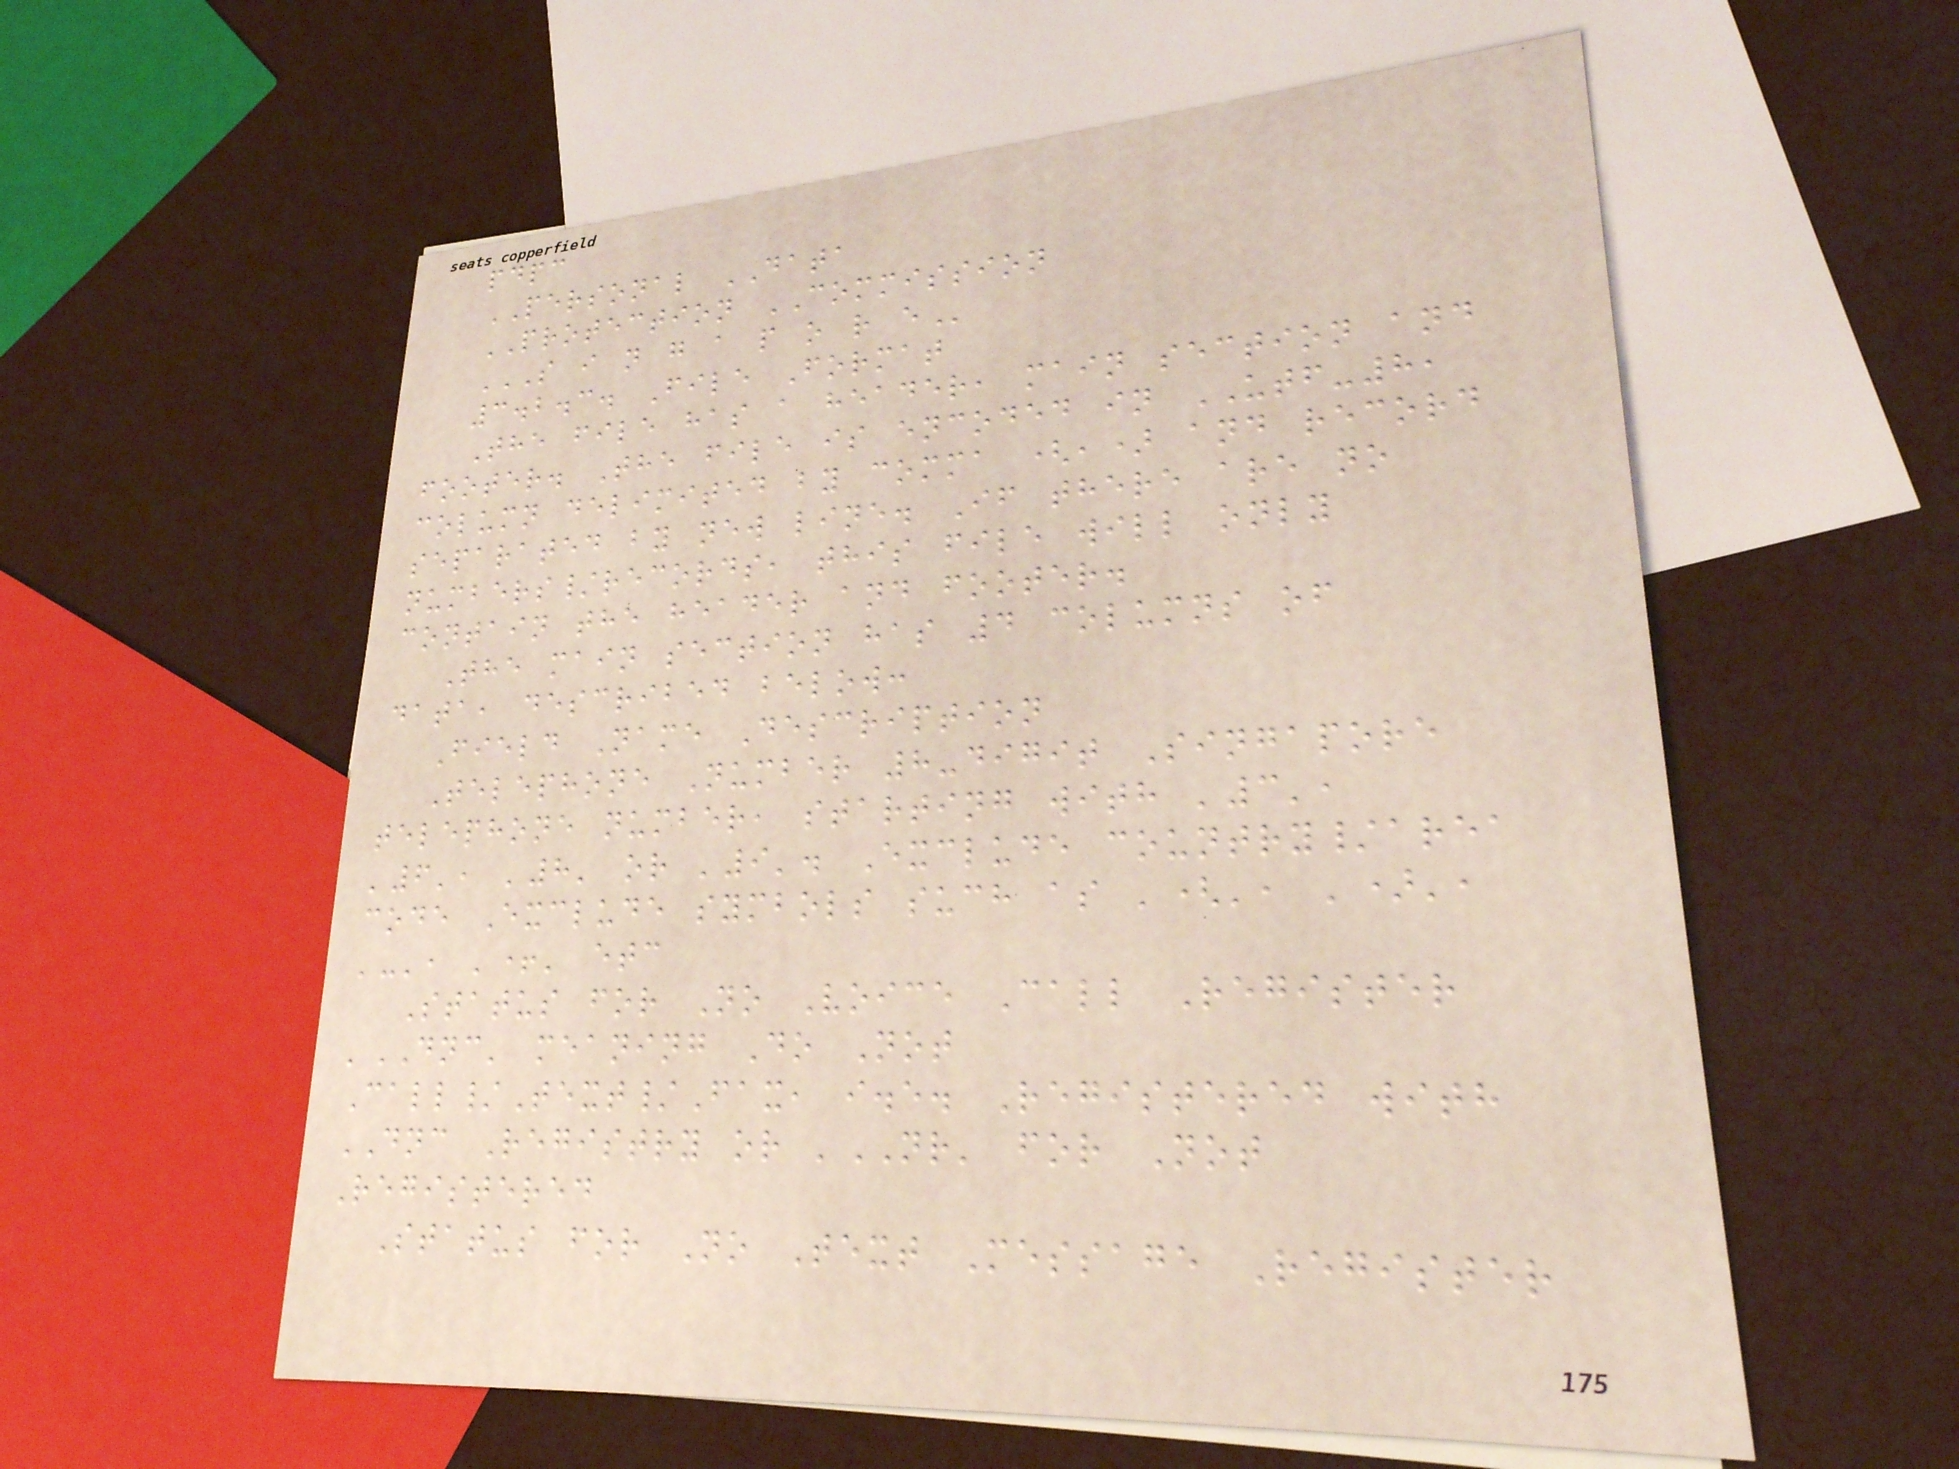pdpc
PERSONAL DATA
PROTECTION COMMISSION
S I N G A P O R E
3.2.3. File Format
The file has a header, main section and
footer. The file is encoded in UTF-8,
column delimited by comma (,) and record
separated by new line. If there are no
numbers/records, this file will only
contain the header and footer.
The main section has 4 columns of
data, described below:
Field Name Description
Telephone Number 8-digit Singapore
telephone number, starting with '3',
'6', '8' or '9'. Exclude country/area
code Exclude symbols such as '(', ')',
'-', '+' etc
Status for No Voice Call Register
'DNC' meaning Do Not
Call/Text/Fax, i.e. Registered with
DNC Registry or 'NR' for Not
Registered
Status for No Text Message Register
